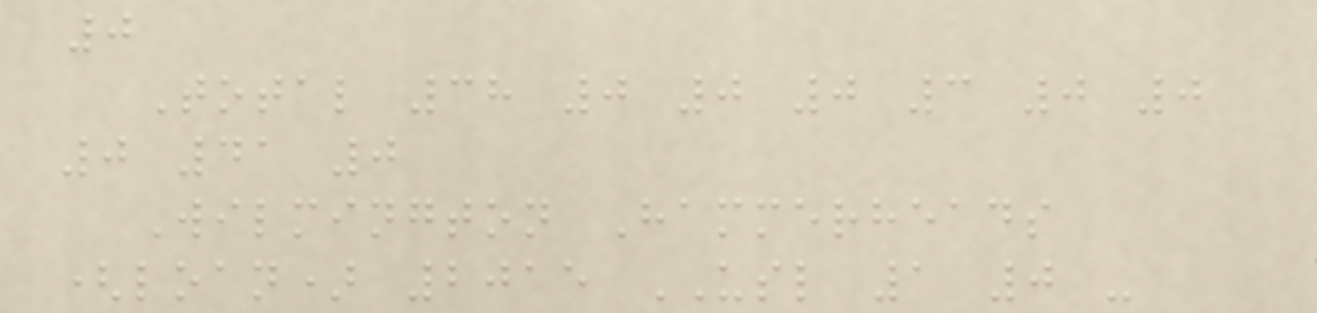0
Total 38 0 0 0 3 0 0
0 41 0
Wilmington Hammerheads
(loan) 2015 USL 1 0 -
